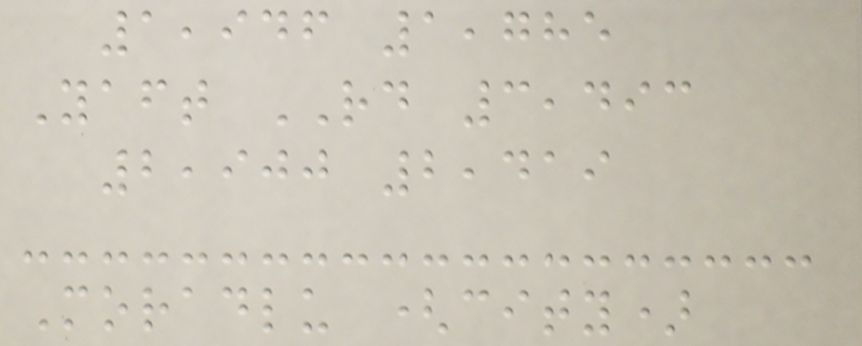1,946 1,785
Yaft RD 3,493
2,900 2,419
Moradlu (city)
